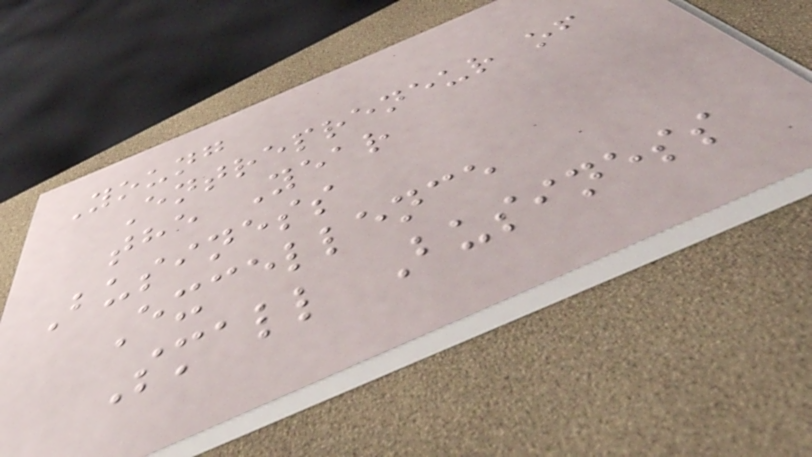Young
Entrepreneur of
the Year
Business
Excellence
Small Business
